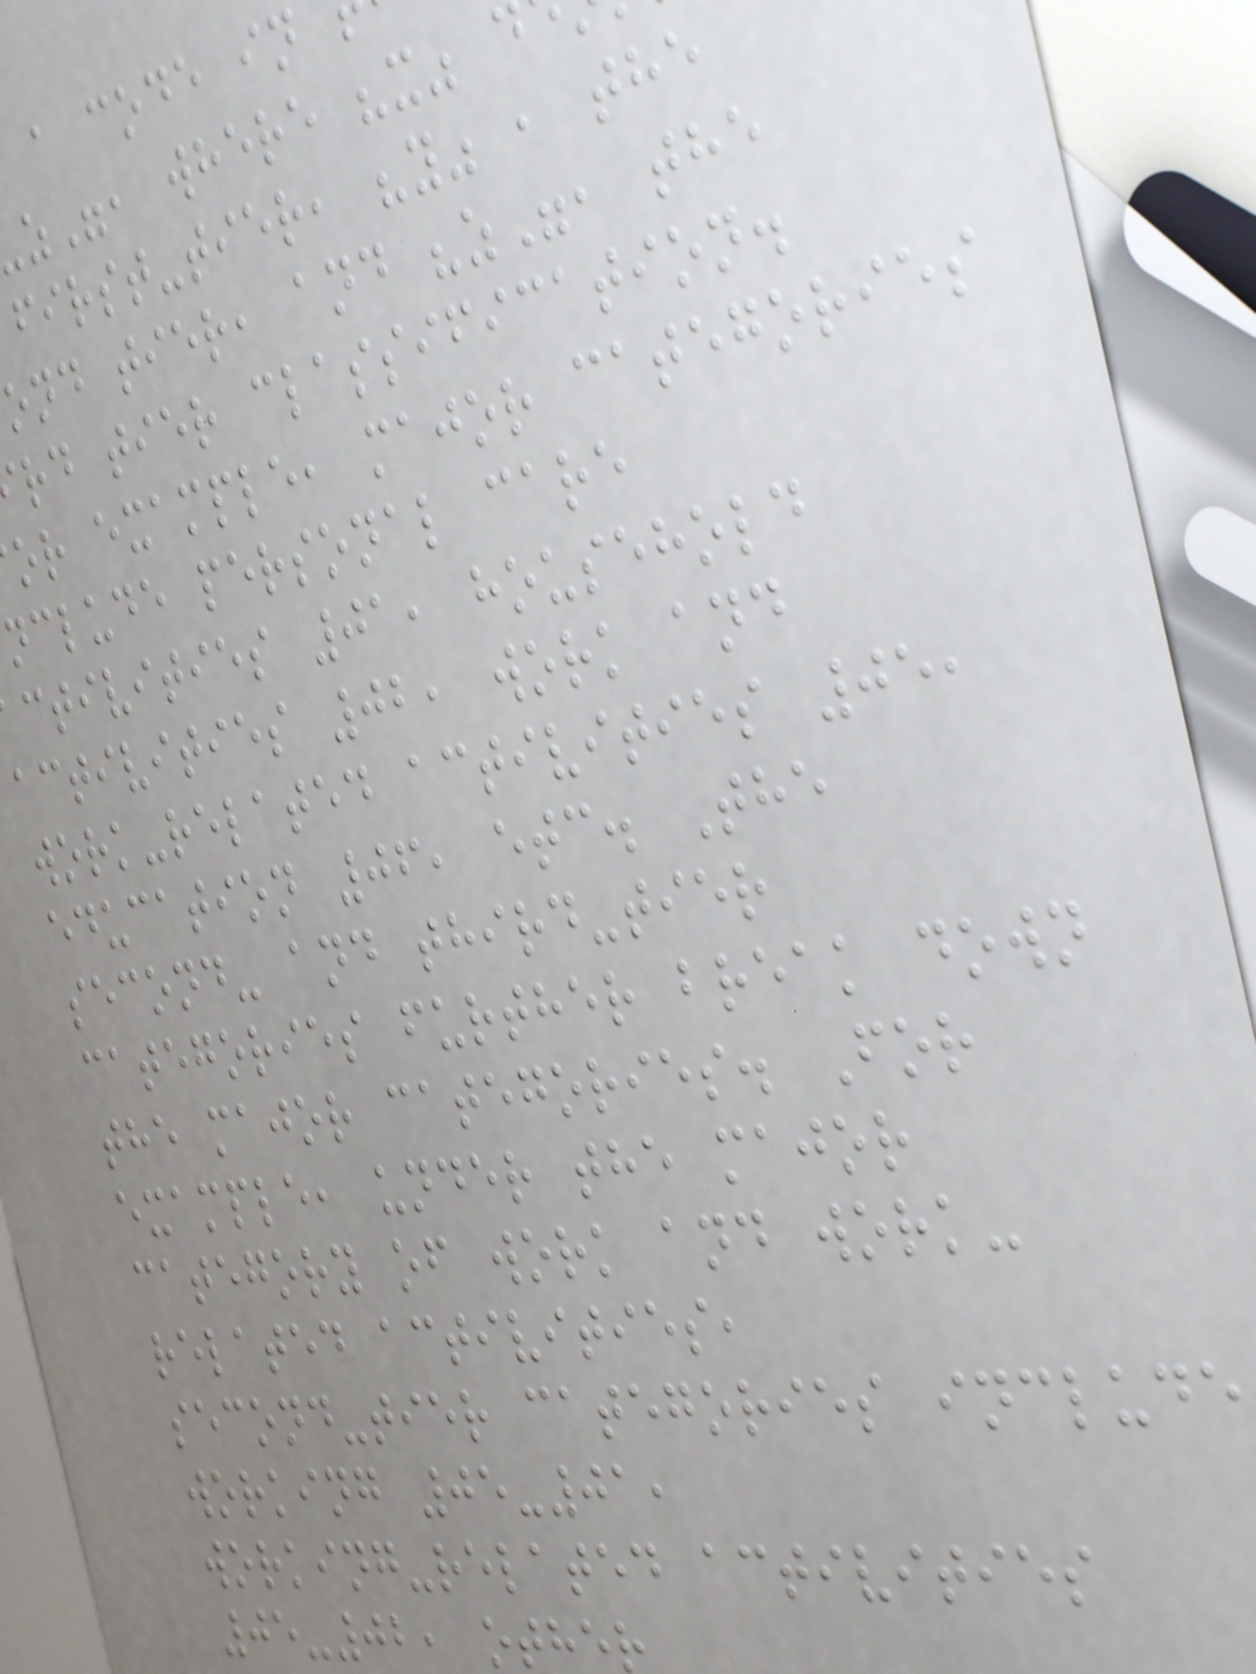a code in
z", where "x" d
first-tier, "y" , the
ond tier, and "z", the
rd tier classification.
or example, major categories
nclude personal care
ctivities 01, household
activities 02, work and
work-related activities 05,
education 06, etc. The
second- and third-tier
categories further break down
the major categories. For
example, under the major
category of work and work-
related activities,
second-tier categories include
working 05-01,
working-related activities
05-02, other
